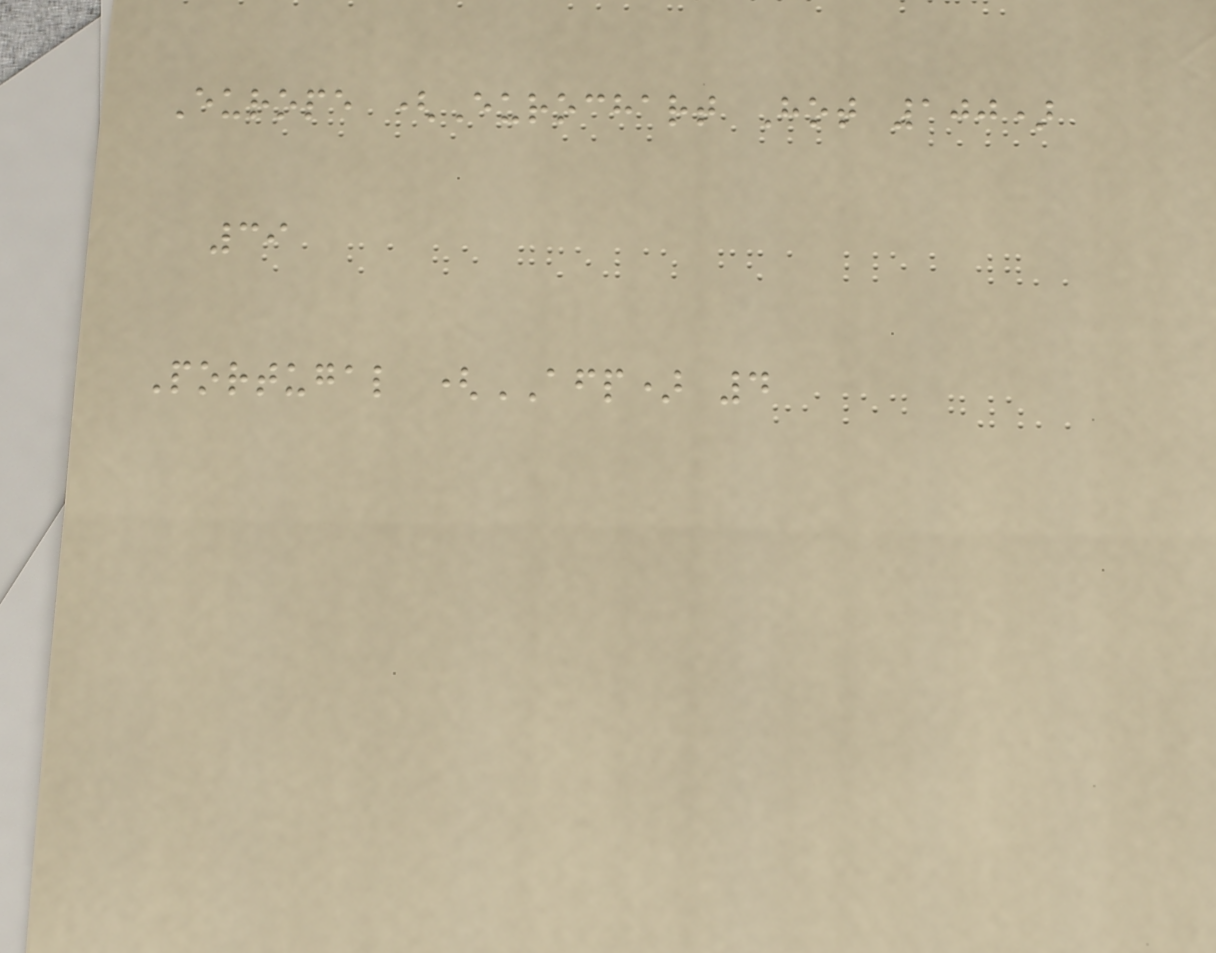Europe (Eurochart Hot 100)
39
Portugal (AFP) 4
